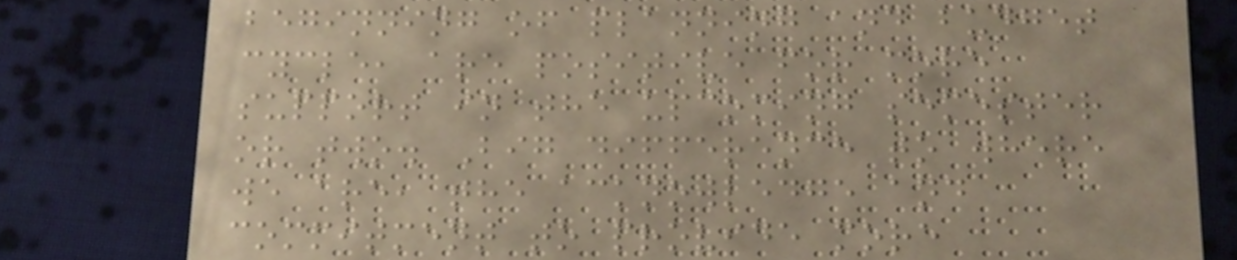beginning of planning and budget
cycle, are positive for more
support in the upcoming semester
or two. Big difference to where
we are, the acknowledge and
commitment to provide more
